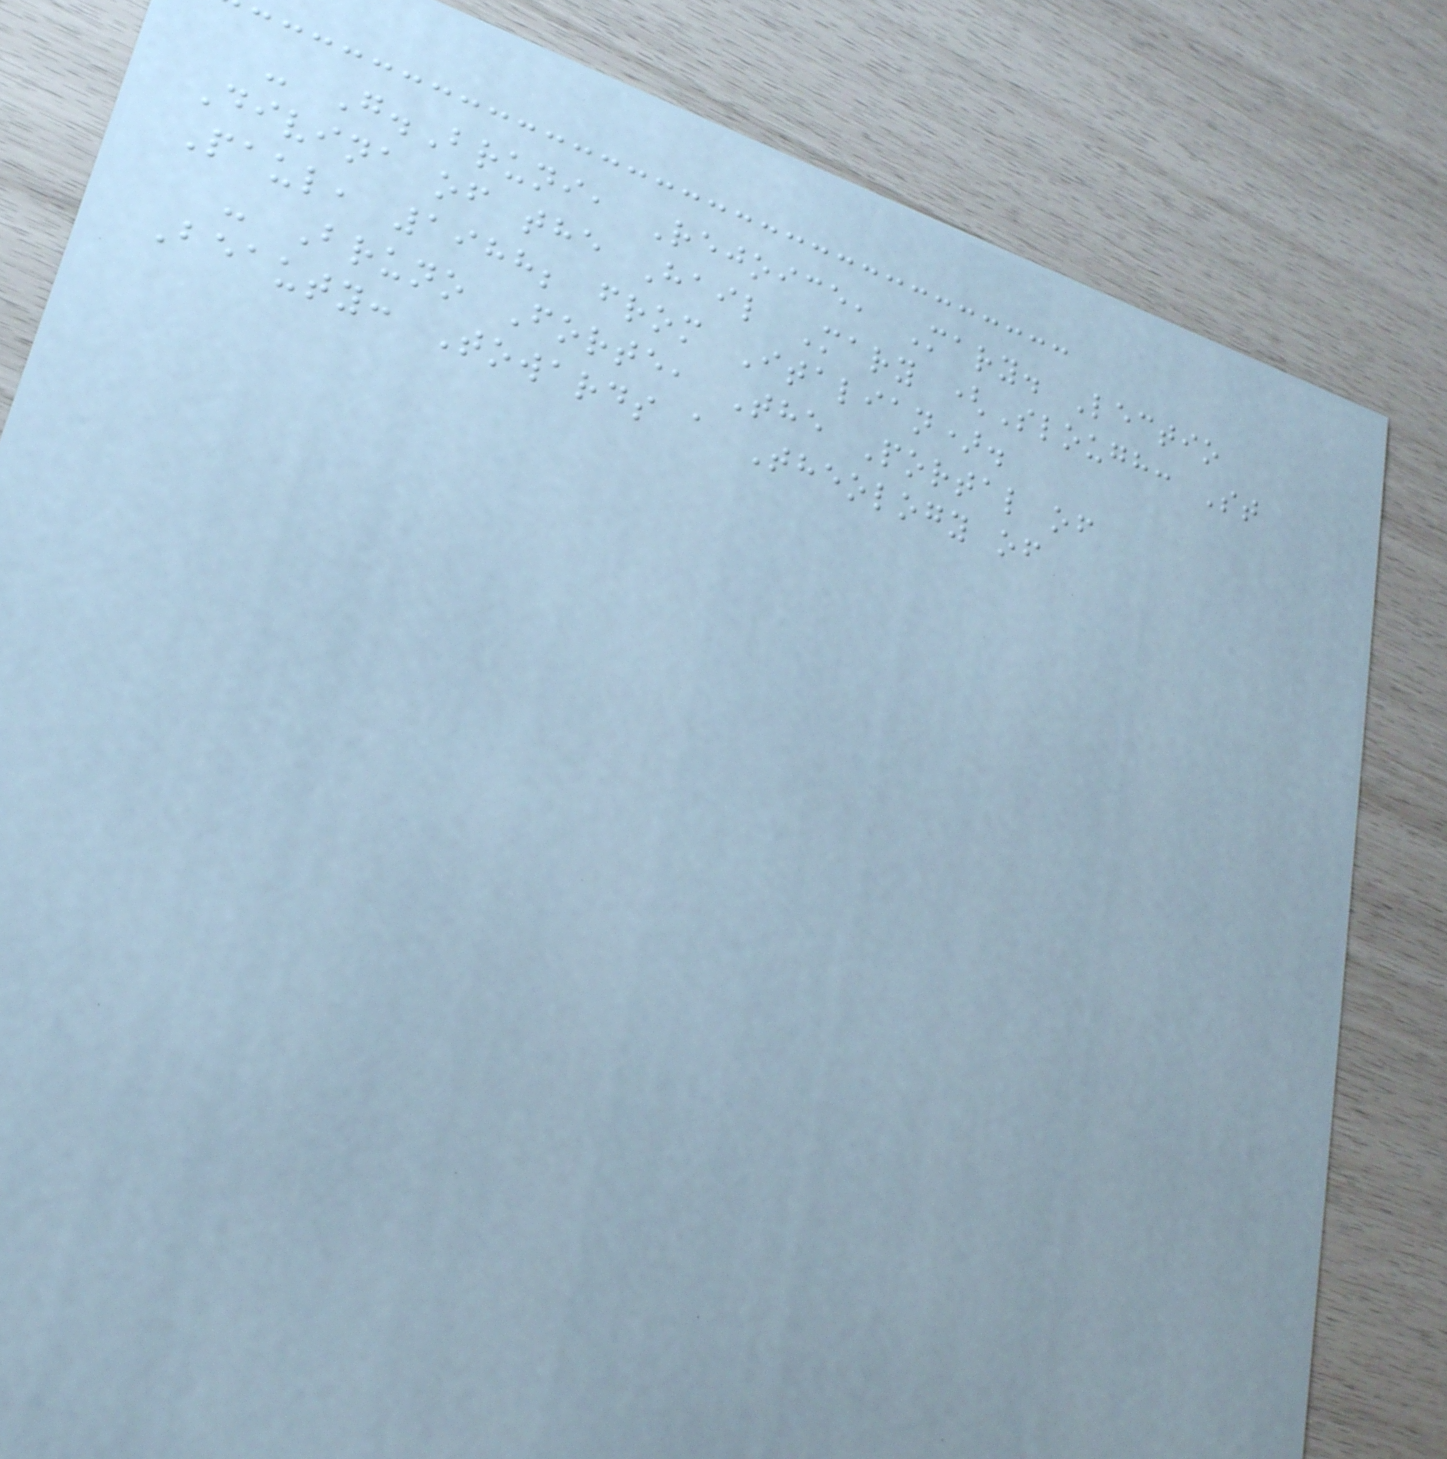- G.Bruni, Rejoice, Mary. Lectio
Divina of the Hail Mary (Slough: St
Paul, 1988; from Italian).
- Bruno Forte, The Portal of
Beauty: Towards a Theology of
